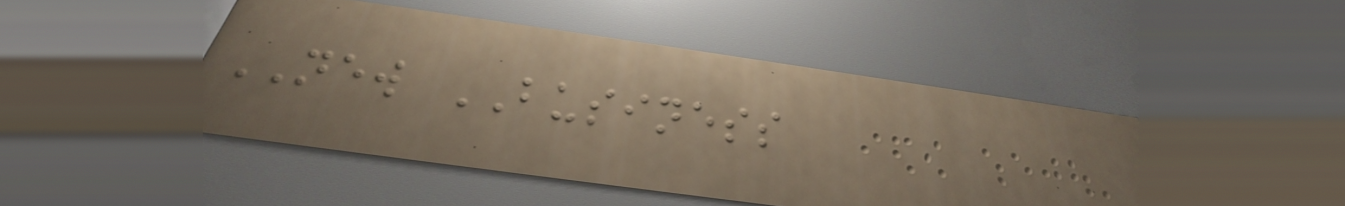NEW BUSINESS
